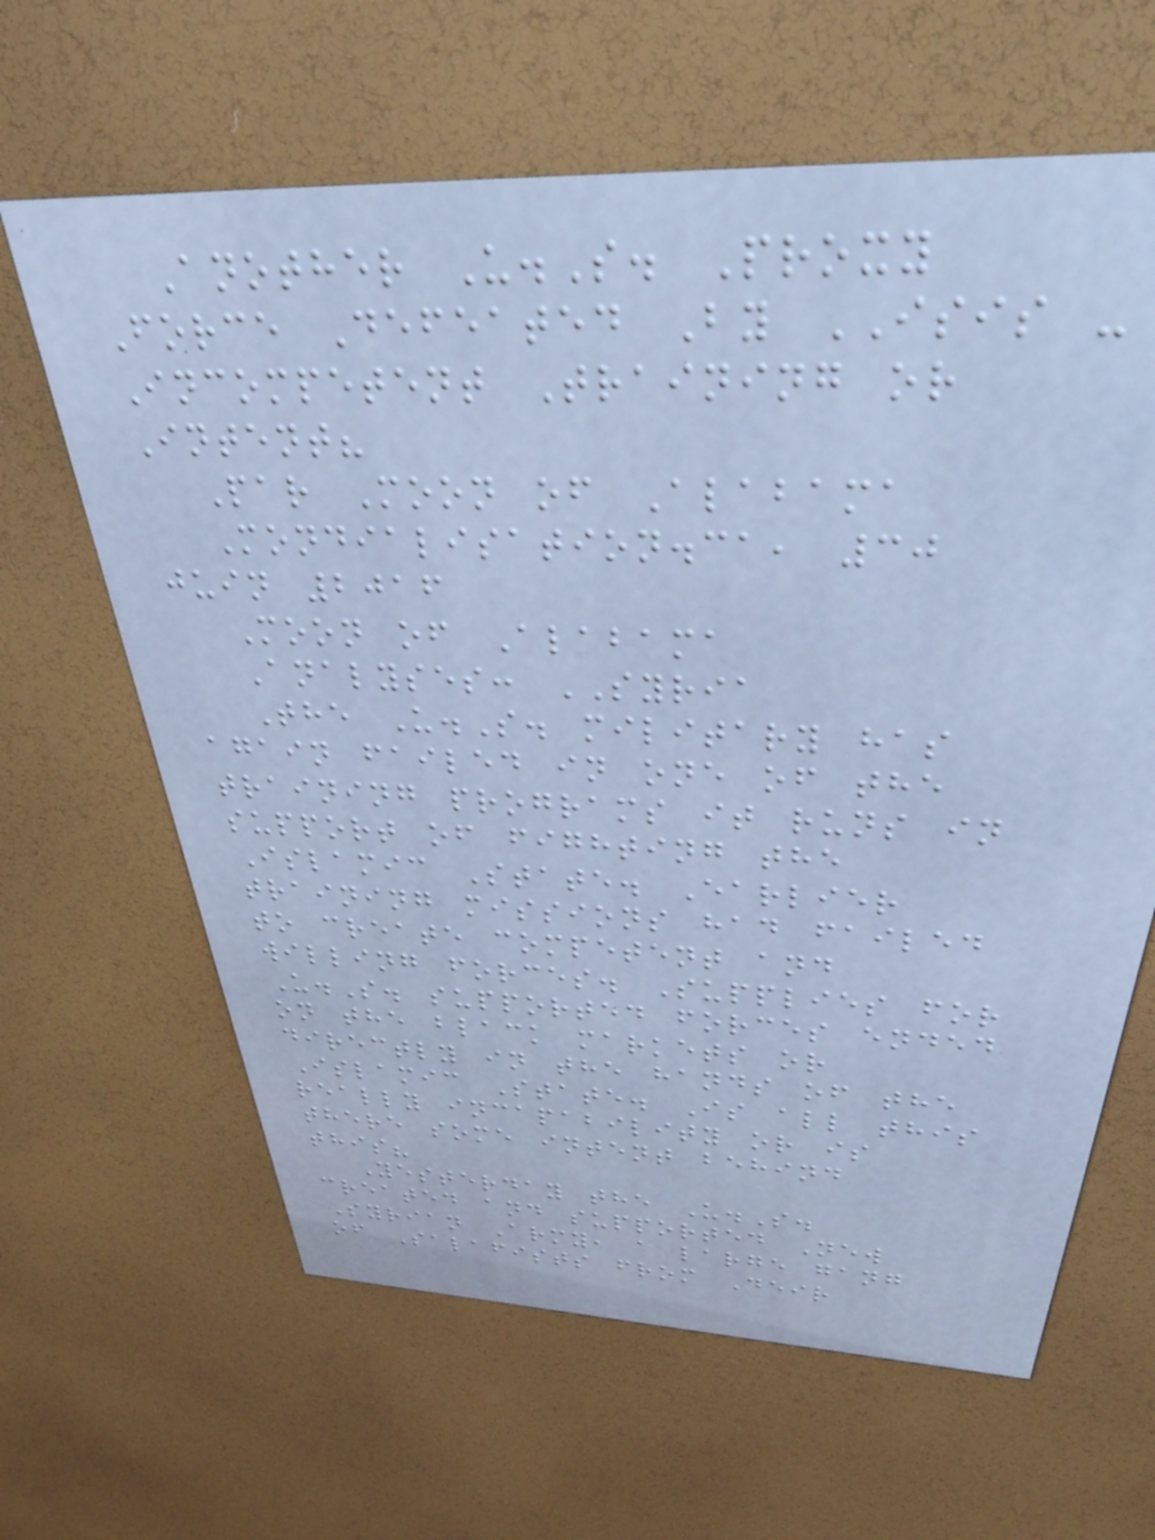Another U.S. Proxy
Force Defeated By ISIS -
Incompetent Training or
Intent?
Par Moon of Alabama
Mondialisation.ca, 30
juin 2016
Moon of Alabama
Analyses: SYRIA
The U.S. military has
again failed in one of the
training programs it runs in
support of fighting the
Islamic State. Earlier
training missions had failed
to create competent and
willing forces. Supplies for
U.S. supported forces ended
on the black markets or
directly in the hands of the
Islamic State. Is all this
really incapability or is
there some intent behind
this?
Yesterday the U.S.
created and supported New
Syrian Army, a large gang
of Salafists from Deir
